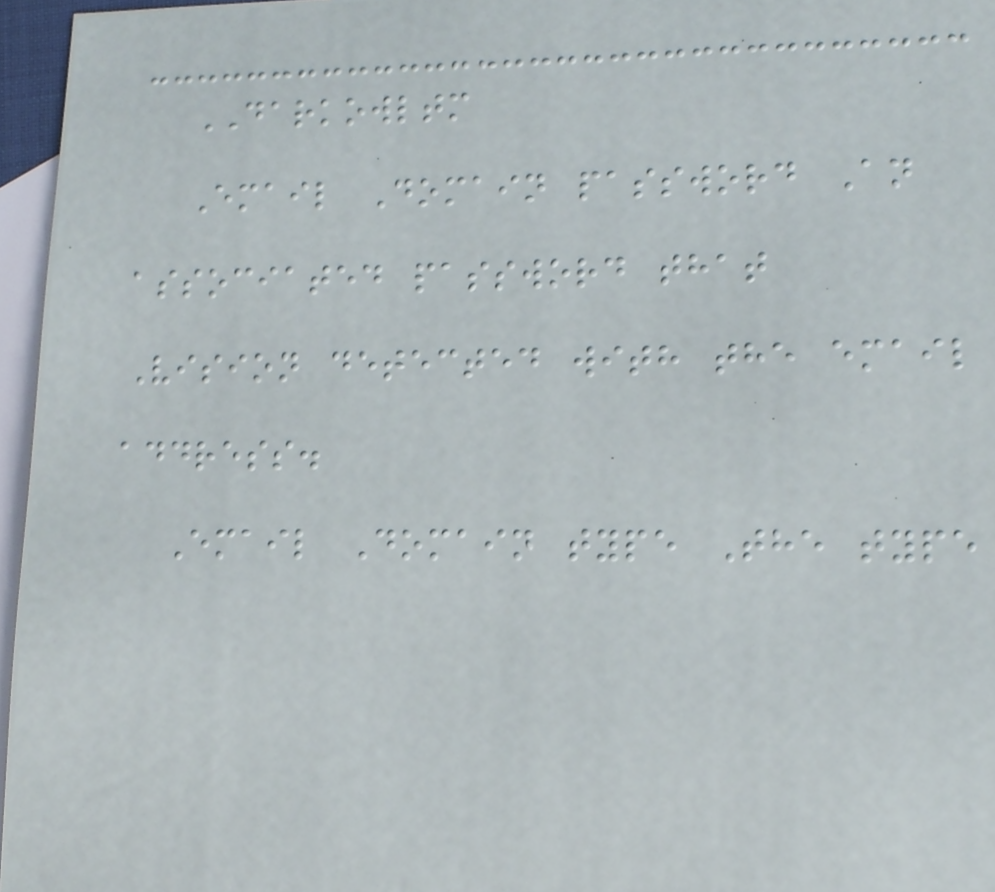DARKOWLTM
Email Domain password An
associated password that
Vision detected with the email
address.
Email Domain type The type
